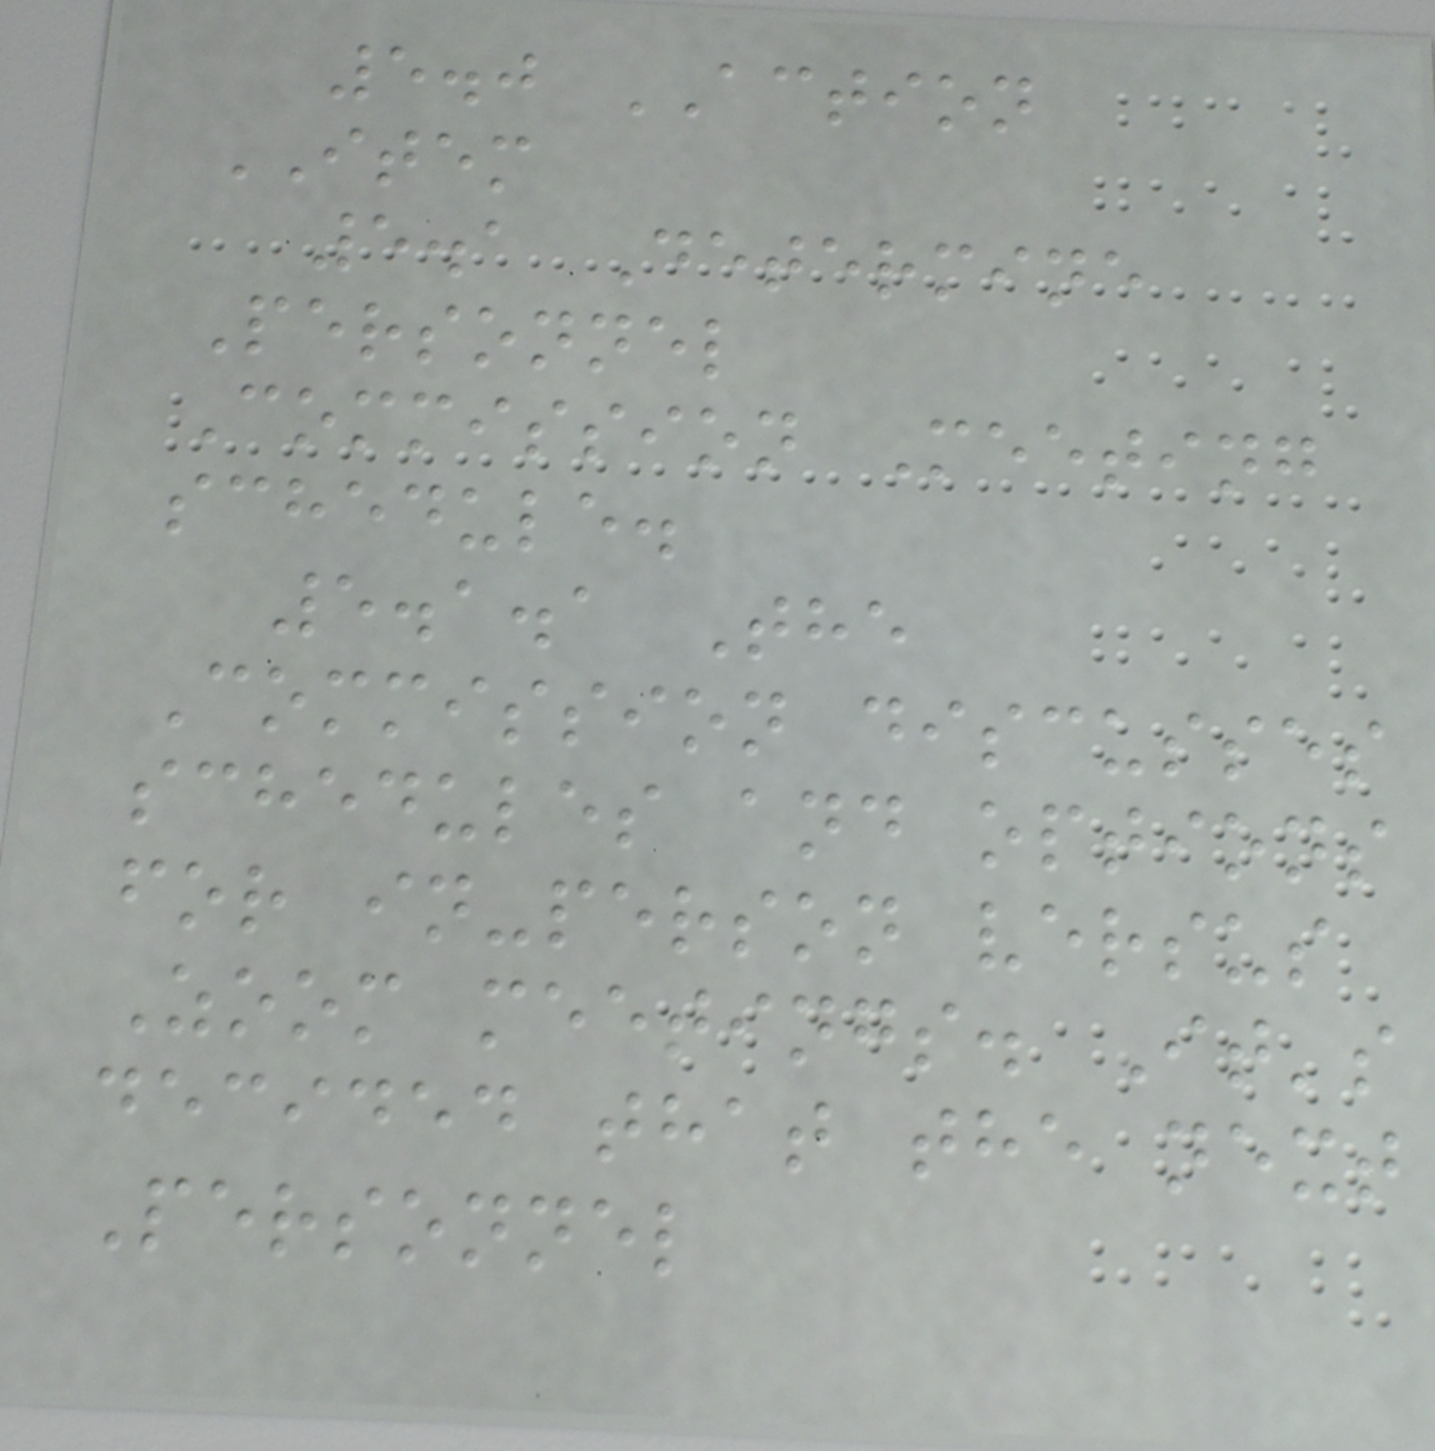5.0 ACTION
ITEM
5.1 Determine
Personnel
Commission Meeting
schedule.
5.1.1 The
Commission discusses
schedules and options
for in-person versus
Zoom meetings. It's
decided that the next
Personnel
